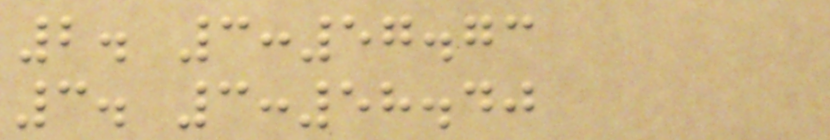2. 3:57.73
3. 3:58.40
